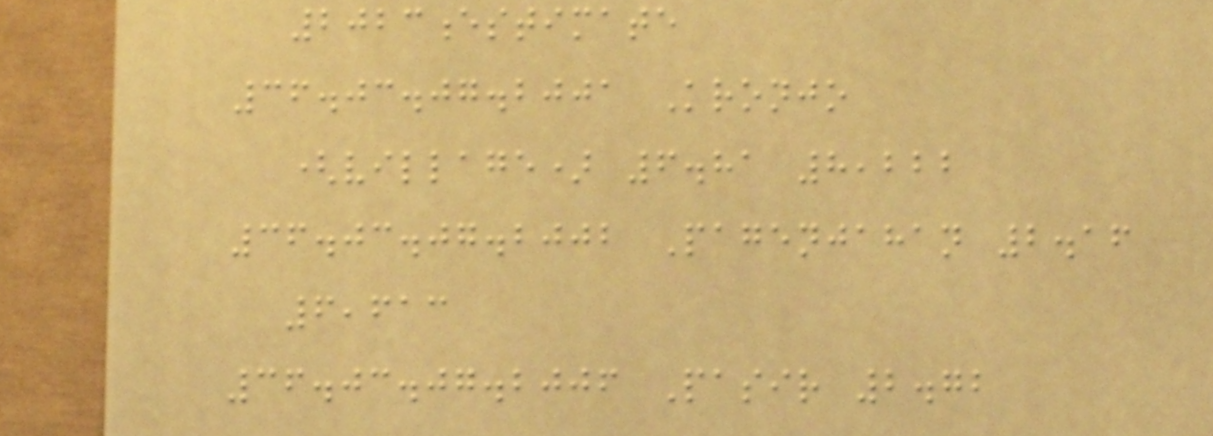2023estimate
36.03.07.2001 Kronjo
(village) 6.81 8,222
36.03.07.2002 Pagenjahan 2.16
6,613
36.03.07.2006 Pasir 2.72
